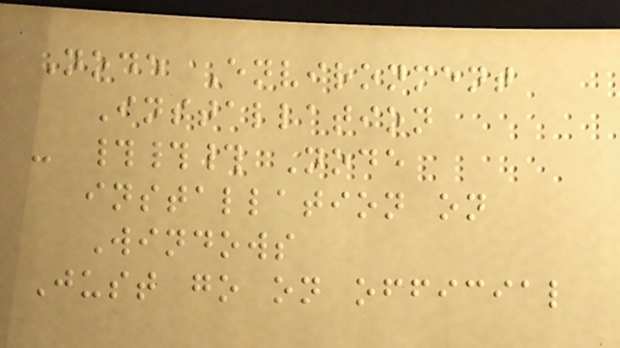Node Environment
Installation
- ### Node
installation on
Windows
Just go on official
